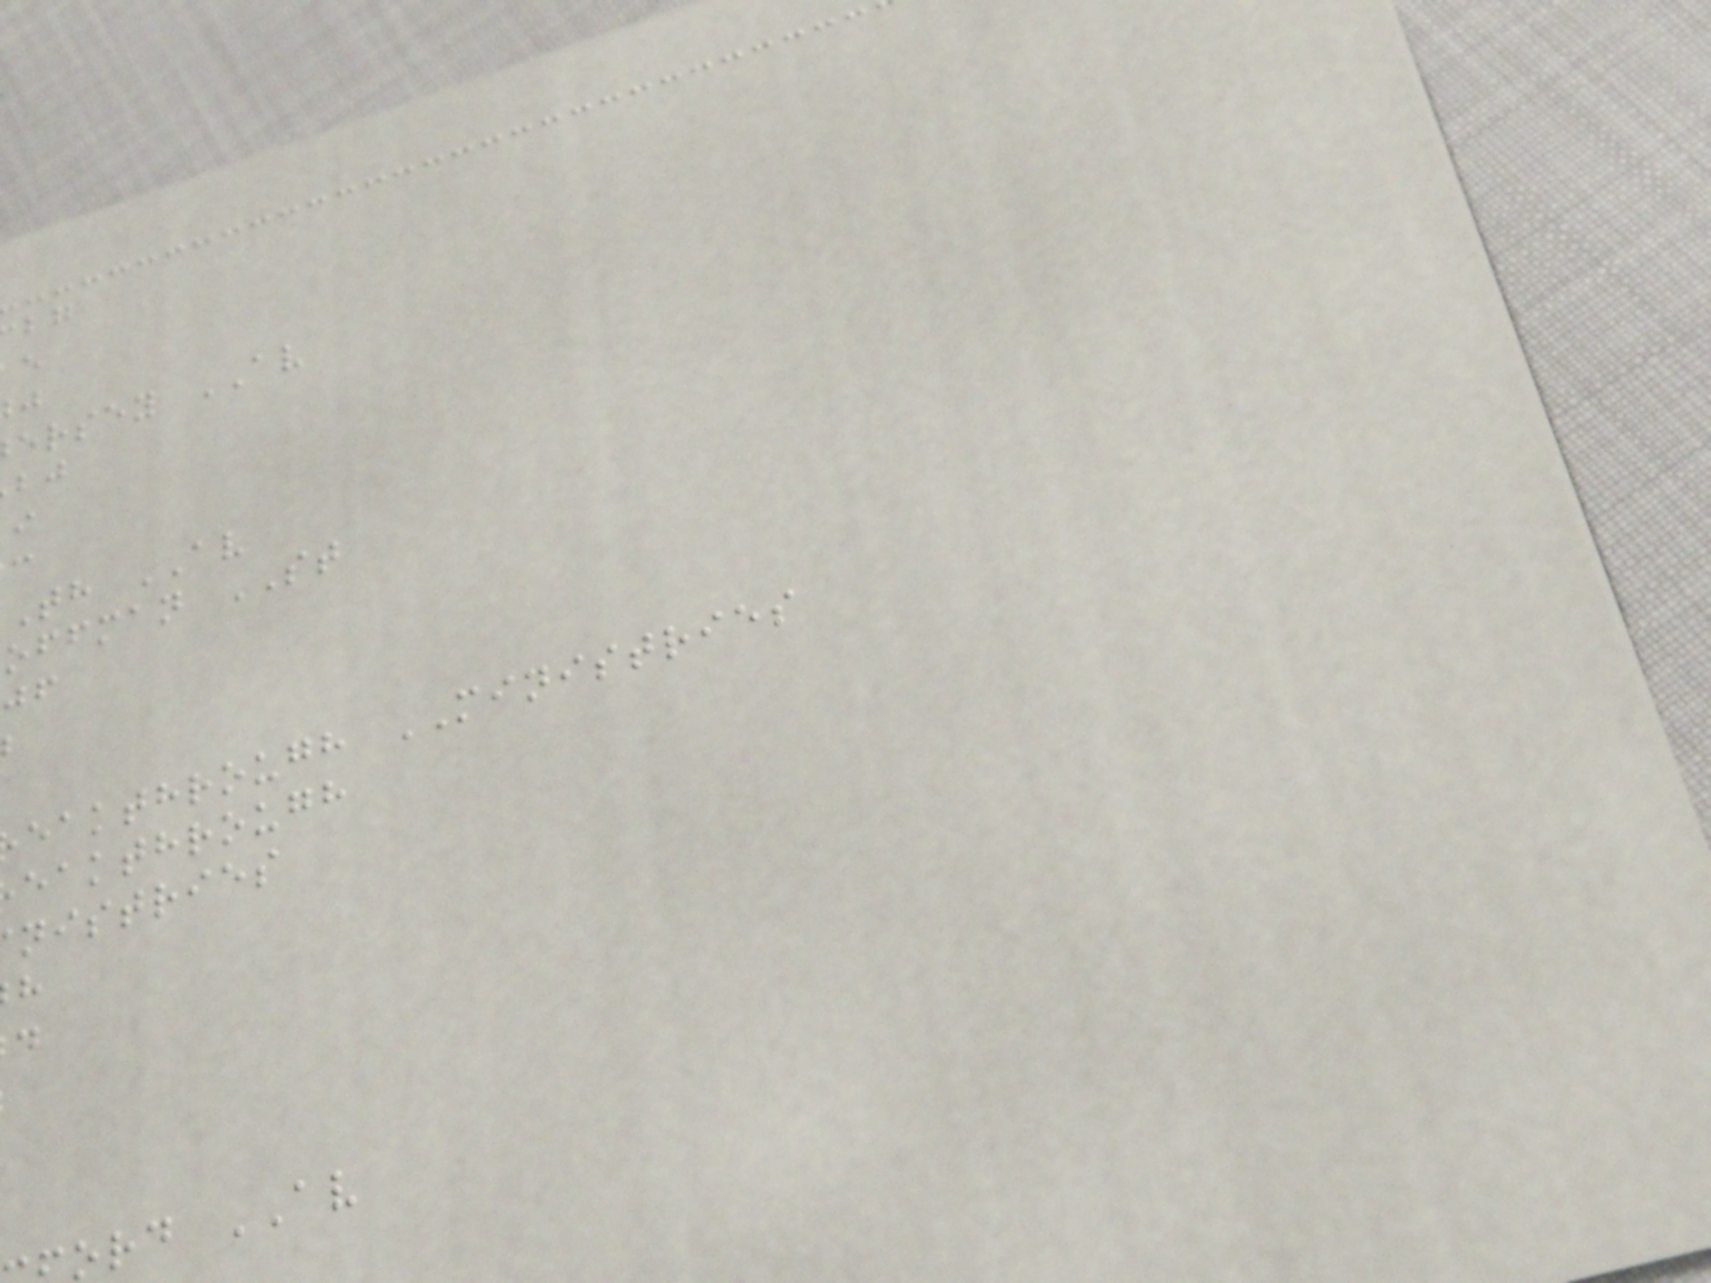ersey AV
th AV
offman ST
eakthrough MINISTRIES
eakthrough
nistries
ord AV
